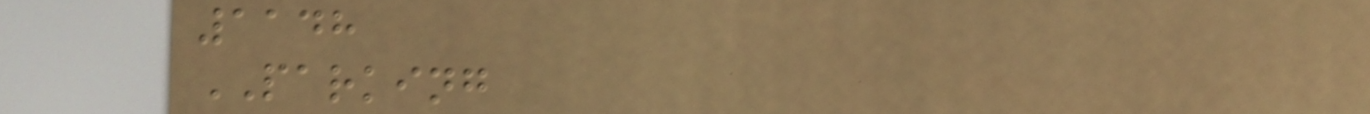1148
PARKING
